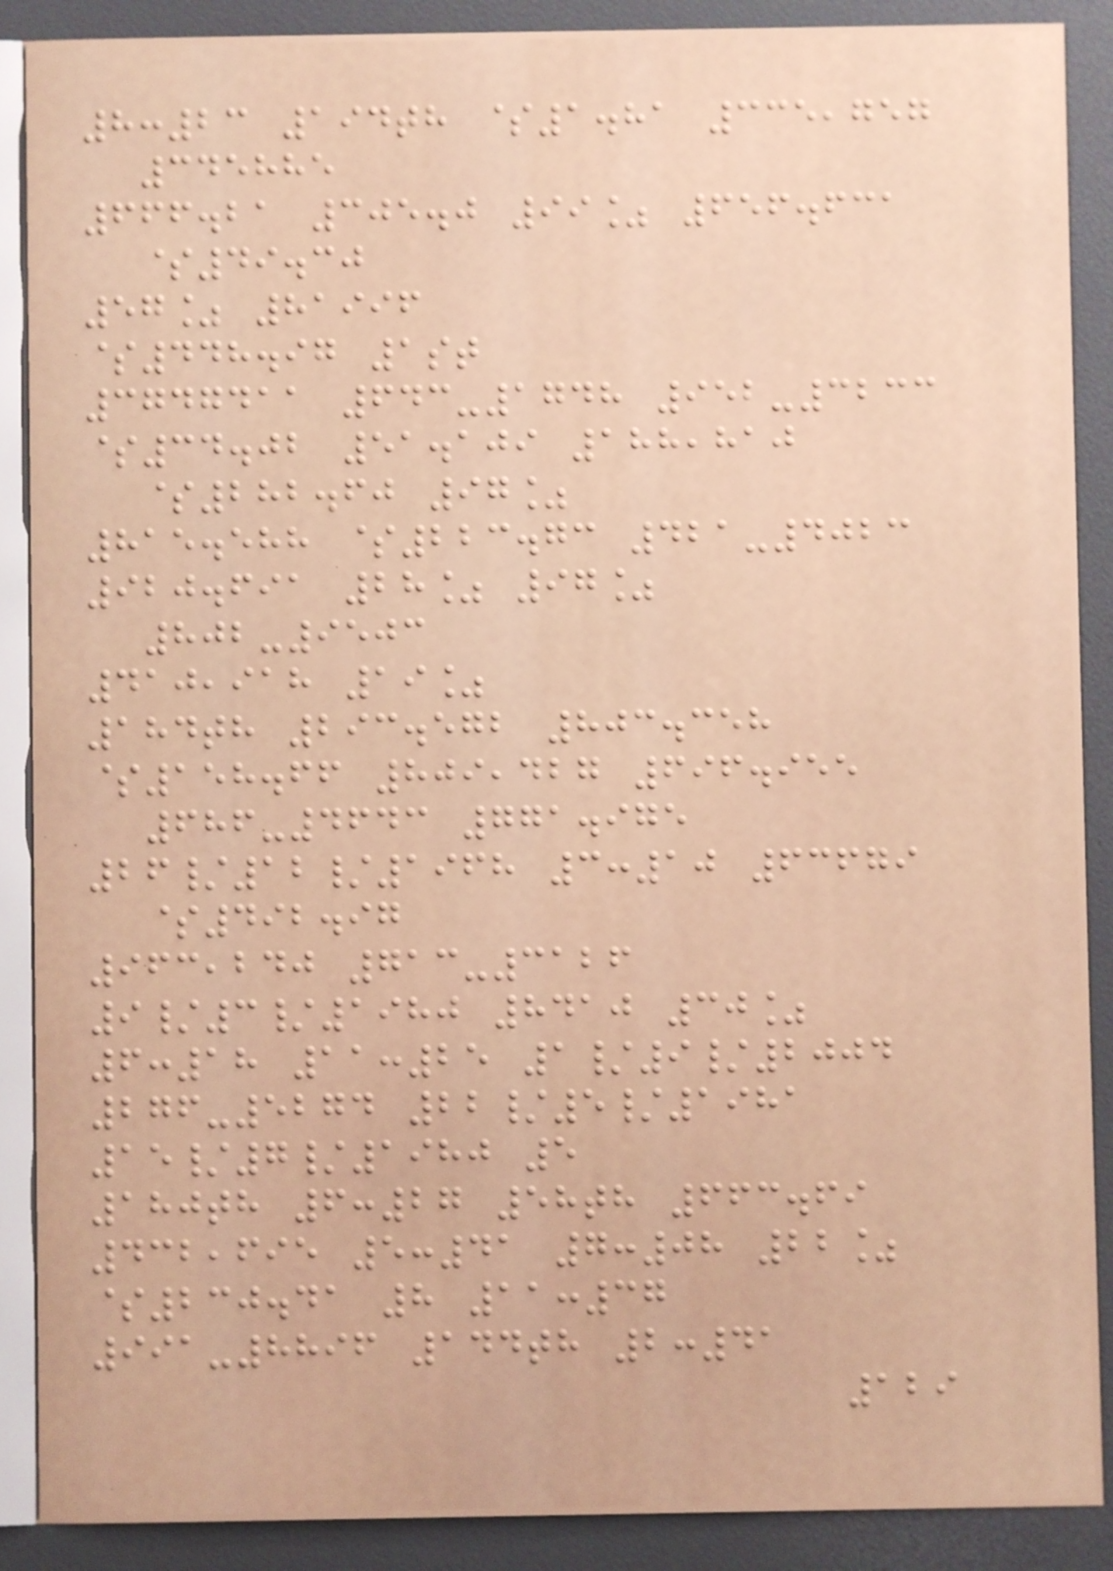8:23 194th $1.81 335,757
345885
666.21 305.0 99% 656.631
$49.30
57% 81996
$448.97 1st
3747411 643-1748 952-3233
$34.02 51.109 188,810
$282.60 97%
815.588 $223.73 421-4023
920.691 28% 97%
802-9503
410,918 19%
184th 293.572 803.358
$158.66 809,427 696.955
686-4643 771.975
26/12/1968 3:10 63679
$492.97
963,240 713-3126
9/3/1980 8410 30%
6:18 11:25 1/9/2004
276-5274 22/5/1981
15/7/1980 5
180th 6:27 58th 663.69
432,695 5:41 7:08 22%
$230.41 8 11:37
991-8896 144th 2:41
129
